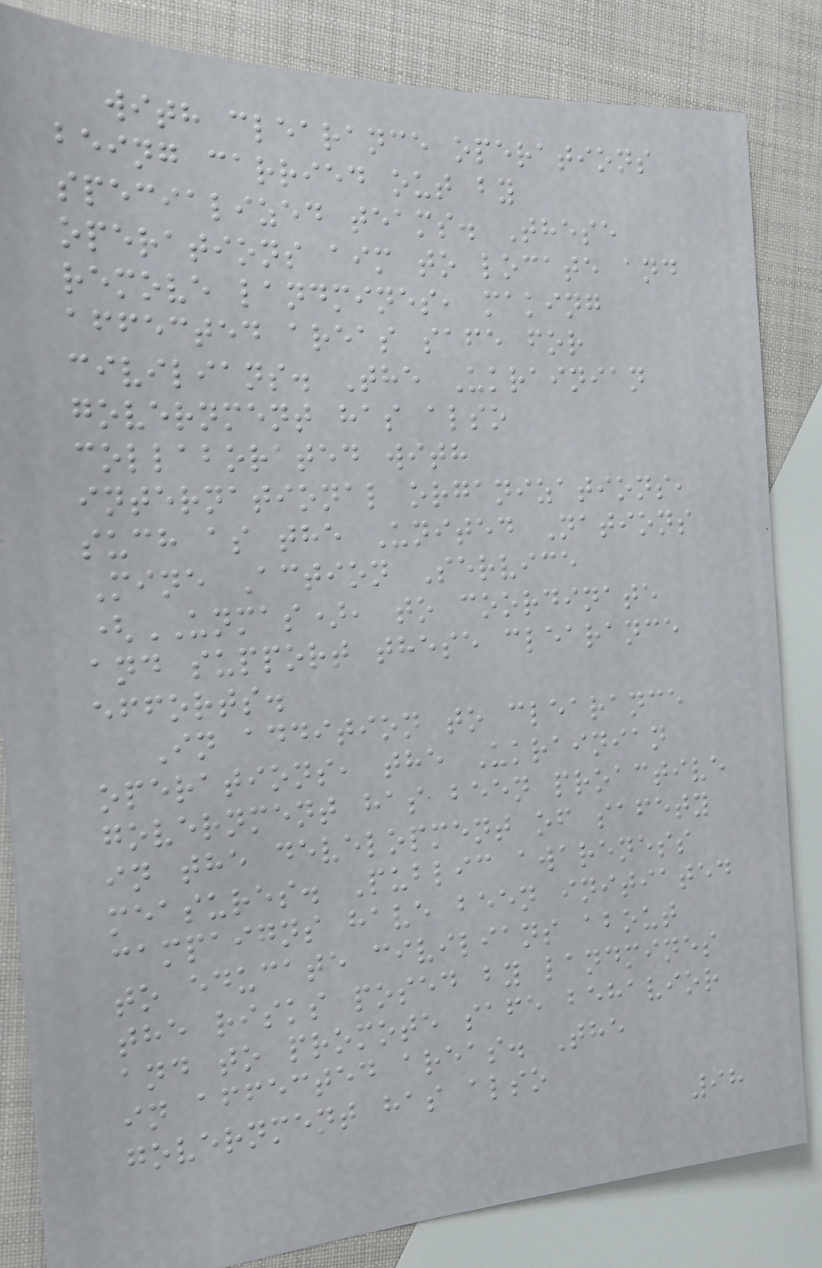with clearance operations
being carried out by
specialized teams. These
operations aim to locate and
remove landmines, making
affected areas safe for
civilians. The Ukrainian
government has also
collaborated with
international organizations,
such as the United Nations
Mine Action Service
(UNMAS), to coordinate
and support these clearance
efforts.
In addition to clearance
operations, the Ukrainian
government has been proactive
in the development of safety
measures. Public awareness
campaigns have been initiated
to educate civilians about
the risks posed by landmines
and to promote safe behavior
in affected areas. The
government has also
98
